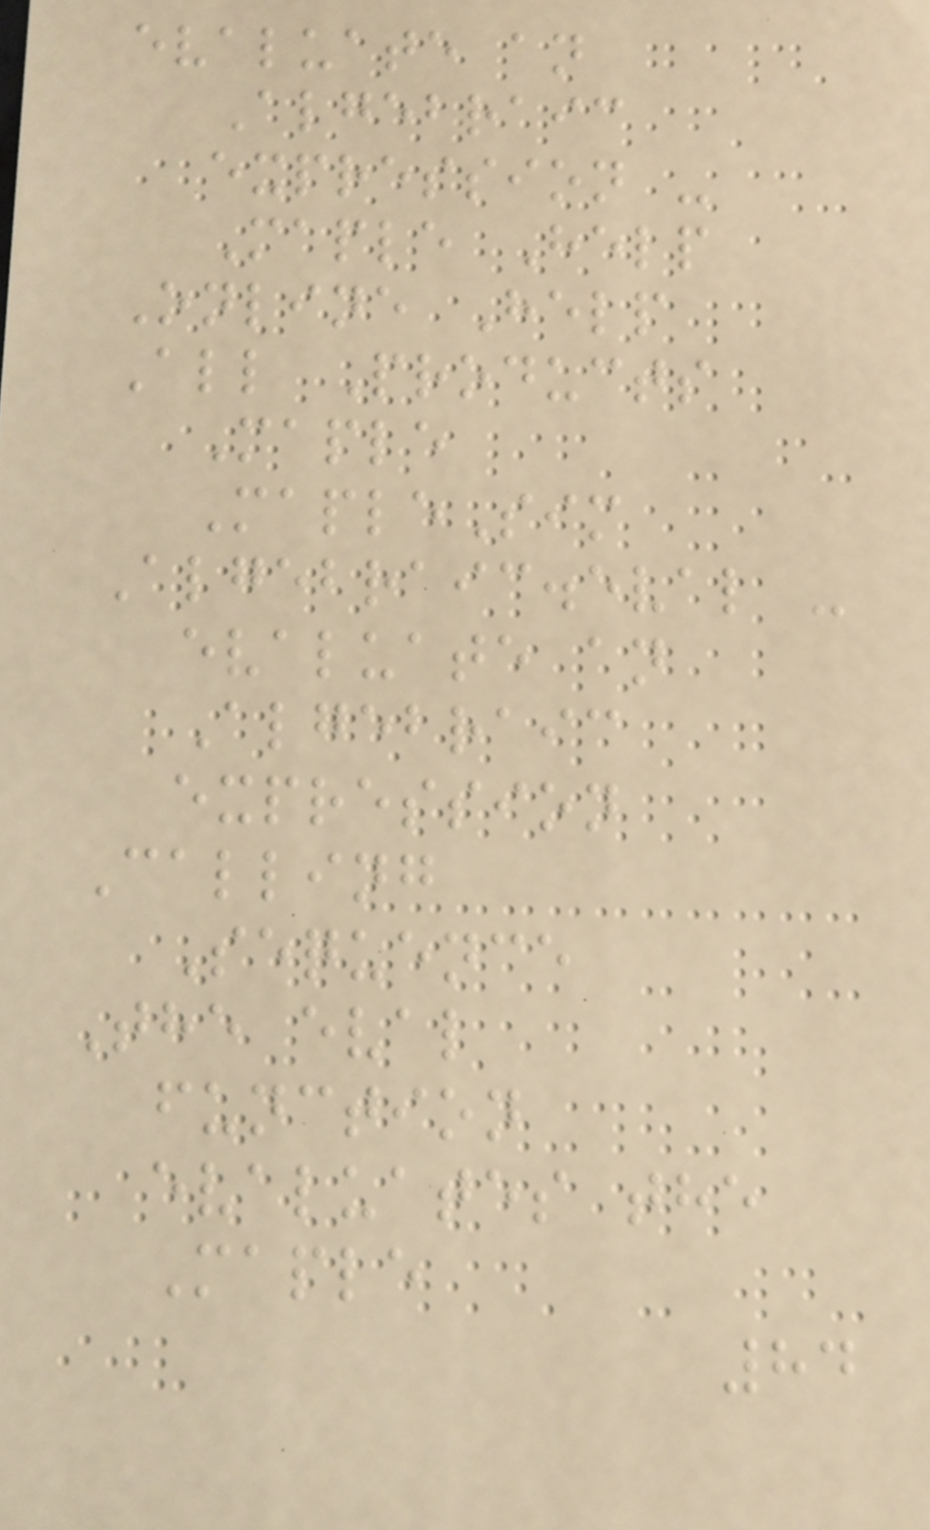evaluate an
Algebraic
expression -
Maple Help
Online Help
All Products
Maple
MapleSim
Algebraic.eval -
evaluate an
Algebraic
expression
Calling
Sequence
The eval
function
evaluates the
Maple
84
